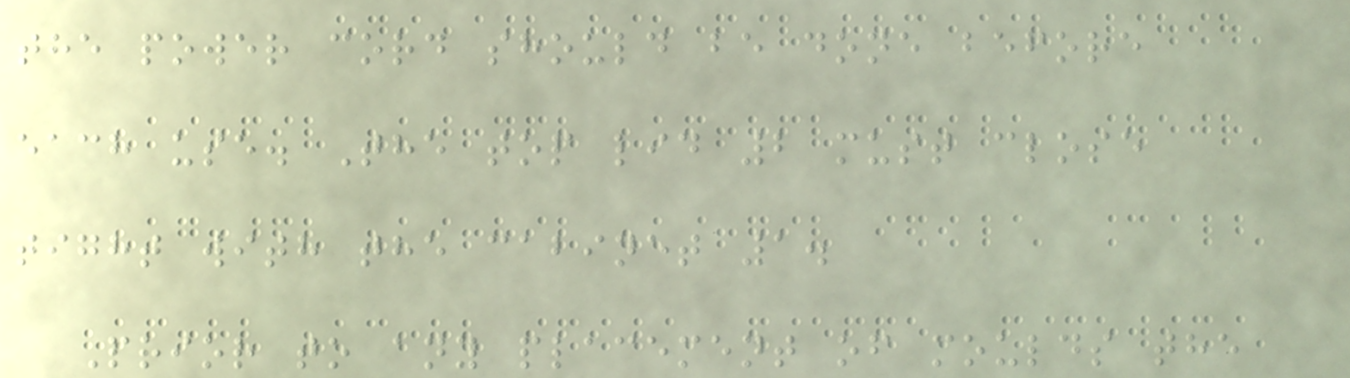the power cord should be done before
each use. The top lid 2 must close
tight with the cabinet 1.
Prior to any placement of moulds the
